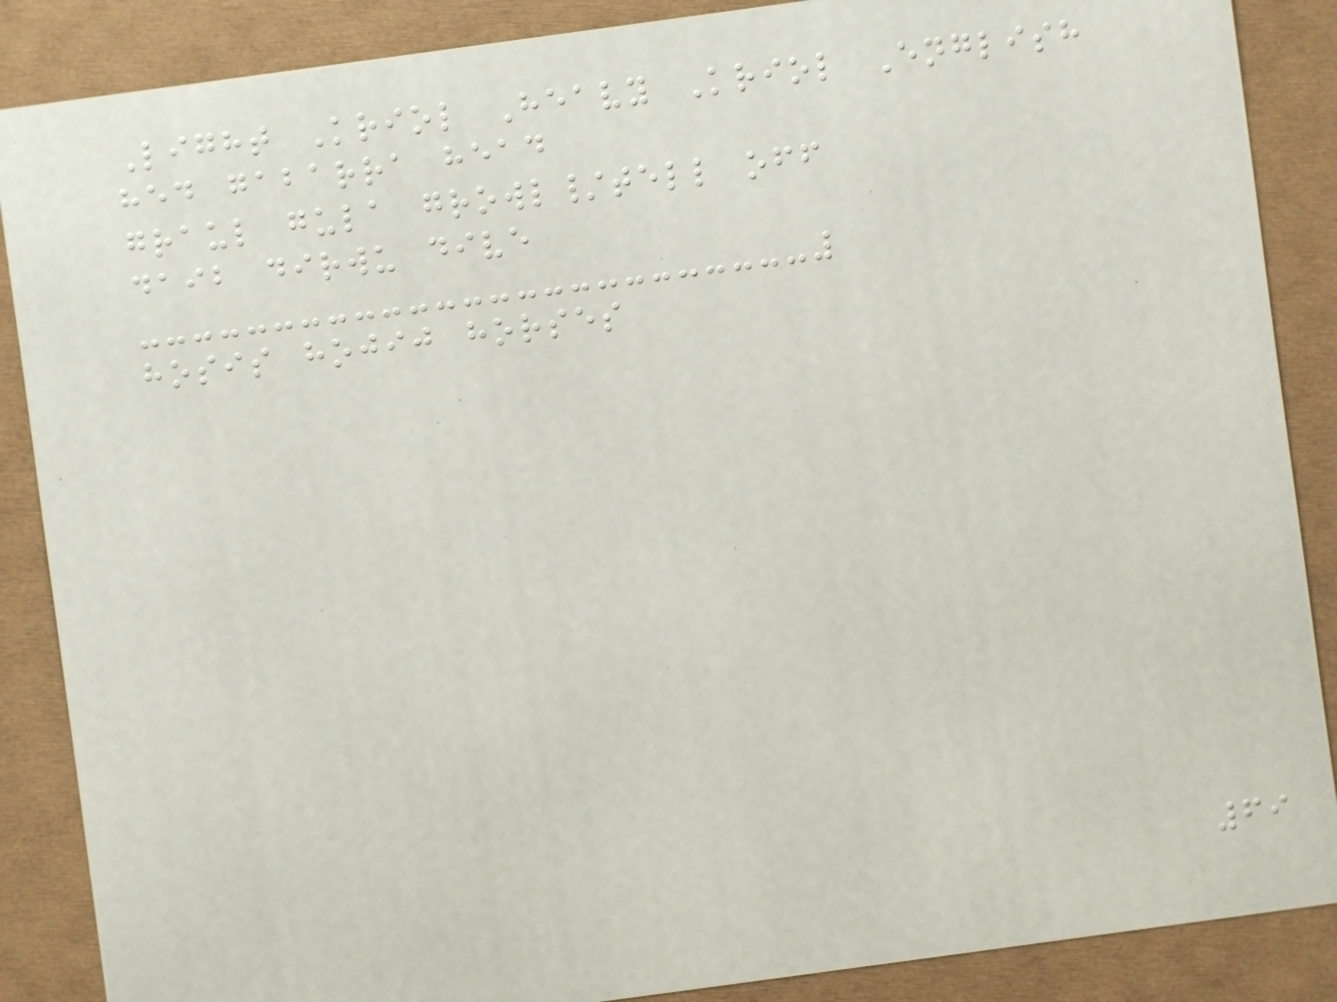Light Kriol Heavy Kriol English
hed gabarra head
graul gula growl/tell off
daib dirwu dive
hosis hojij horses
69
